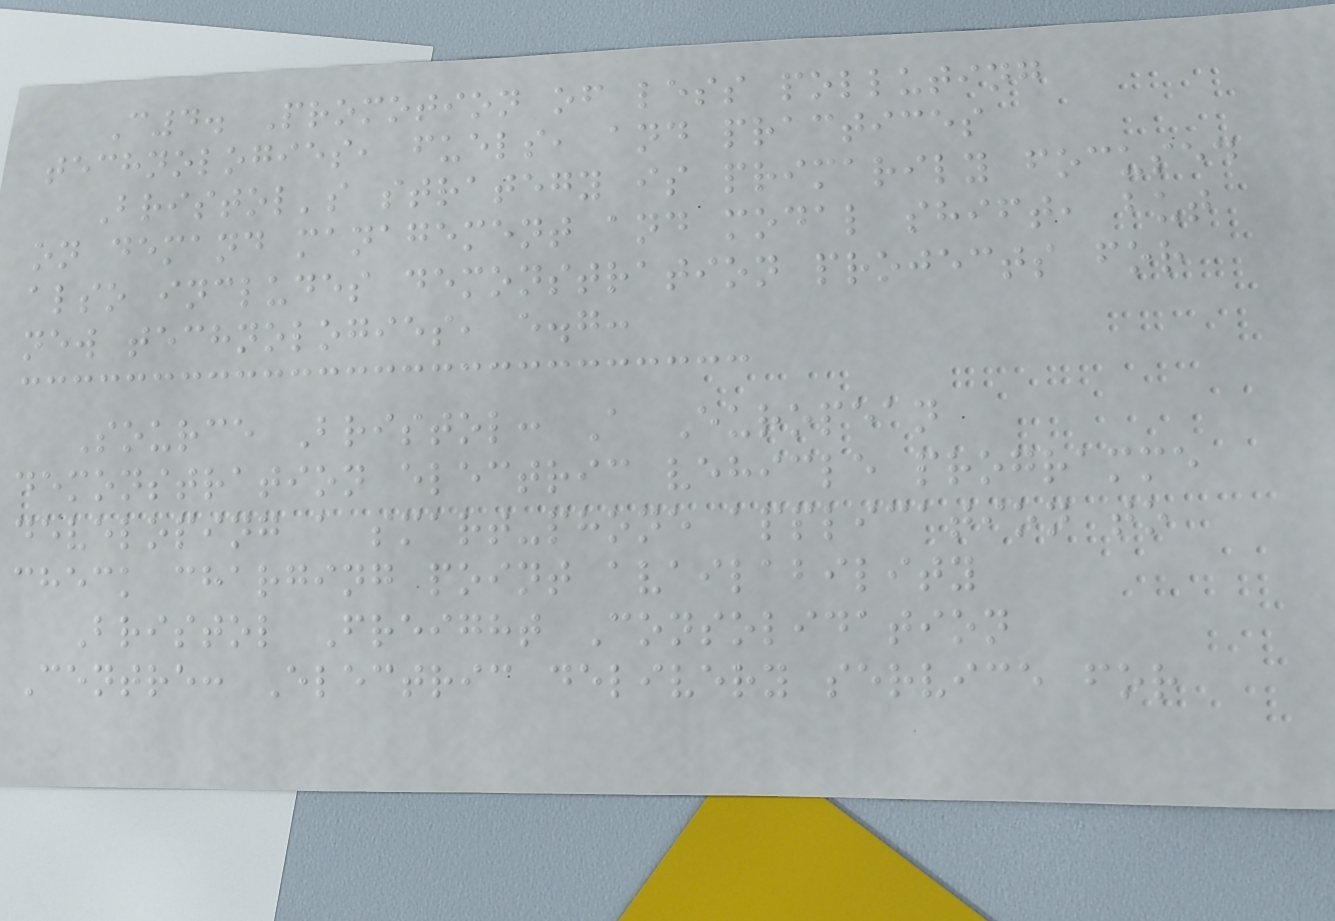C4. Promotion of less polluting
technologies, fuels, and practices
Bristol's strategy is primarily focused
on demand management and modal shift, but
also includes demonstration projects for
new technologies, e.g:
Source Bristol: A European
demonstration electric vehicle programme
developing a smart-phone application to
check charging point availability
Bristol Freight Consolidation
Centre: Electric delivery service for
